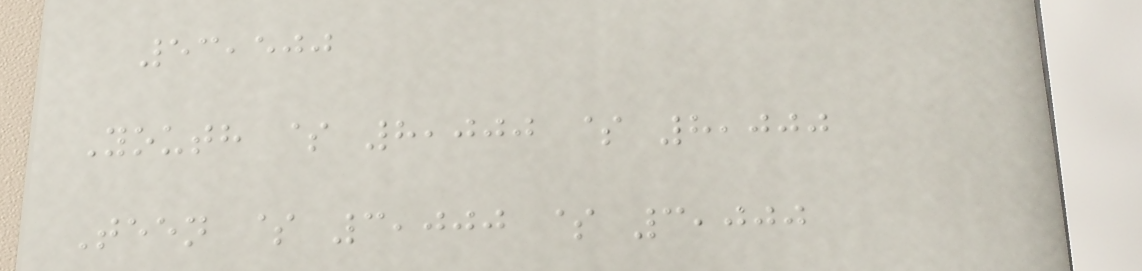53,500
Youth $ 8,000 $ 8,000
Teen $ 3,000 $ 3,000
